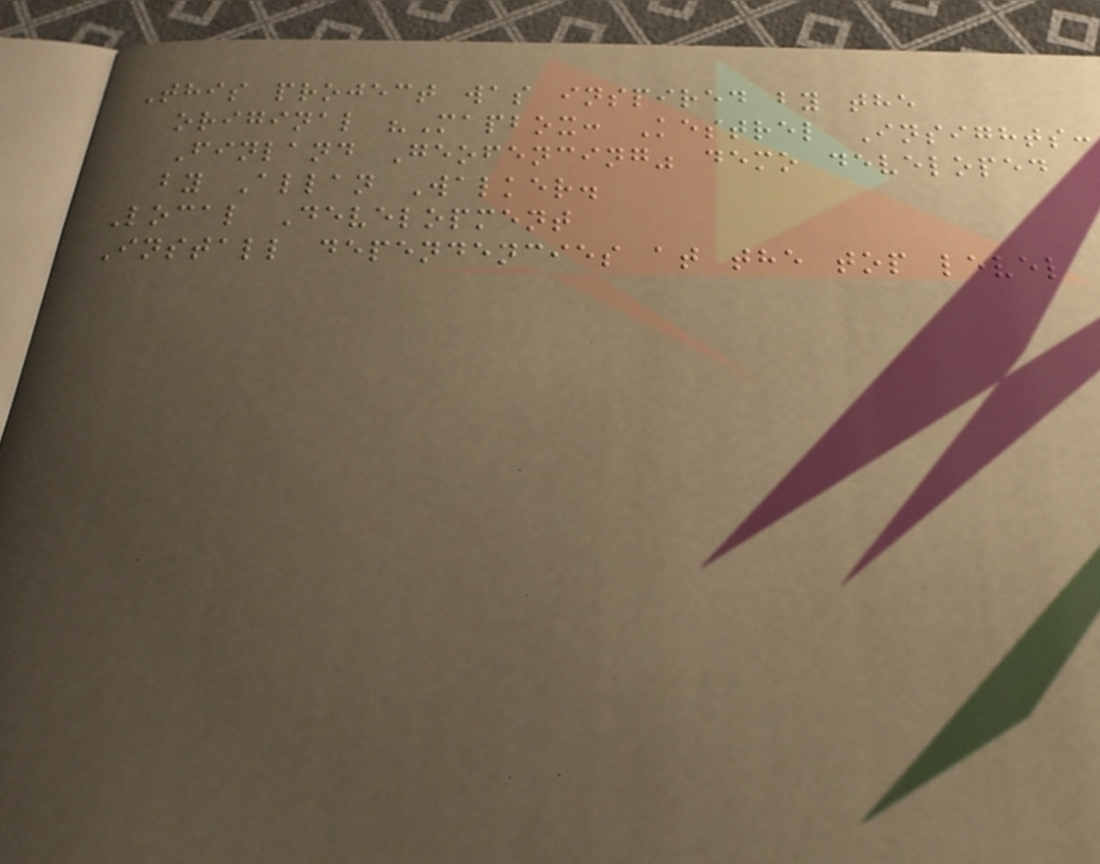This project was inspired by the
original "Mapbox: Kestrel Insights:
Finland Geofencing" demo developed
by Allan Walker.
Local Development
Install dependencies at the top level
